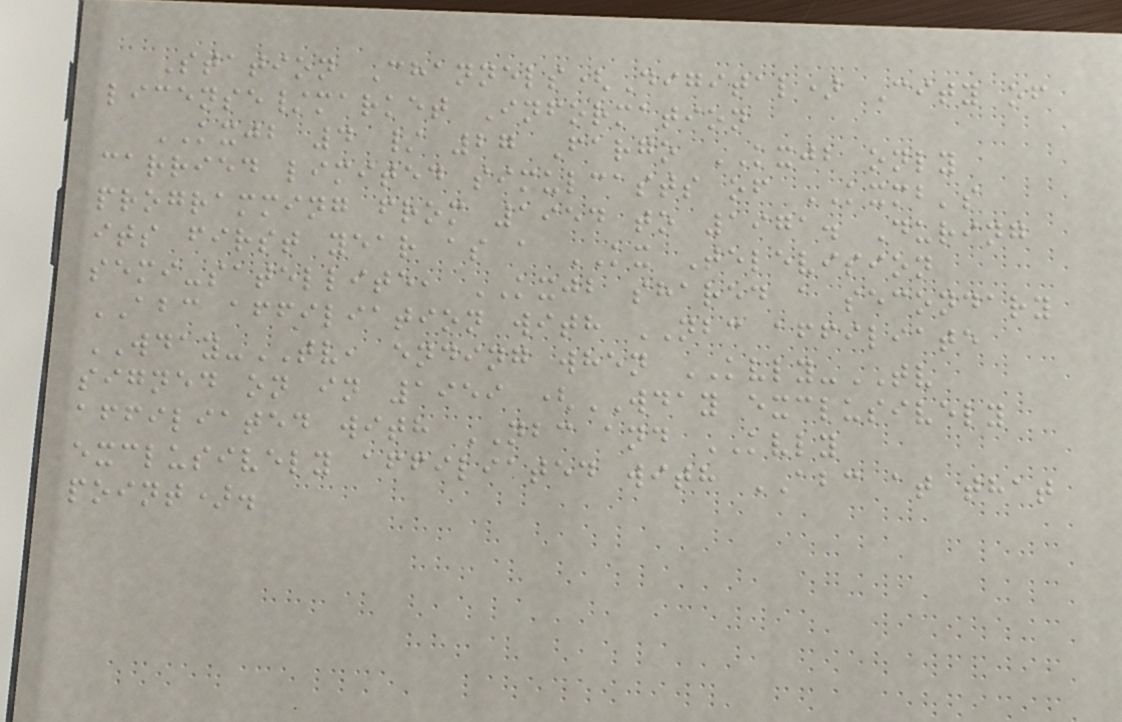Station Channels(Digital) City of
license/market Information
KXJB 4 / 27 Fargo KXJB only
carried limited simulcasts of KXMB's
programming from 1954 to 1971. During
its first year as a KX Television
semi-satellite, KXJB shared a secondary
ABC affiliation with NBC affiliate
WDAY-TV, ending when KVLY-TV
signed on in 1959 (WDAY exclusively
affiliated with NBC and KVLY
exclusively affiliated with ABC at that
point).
